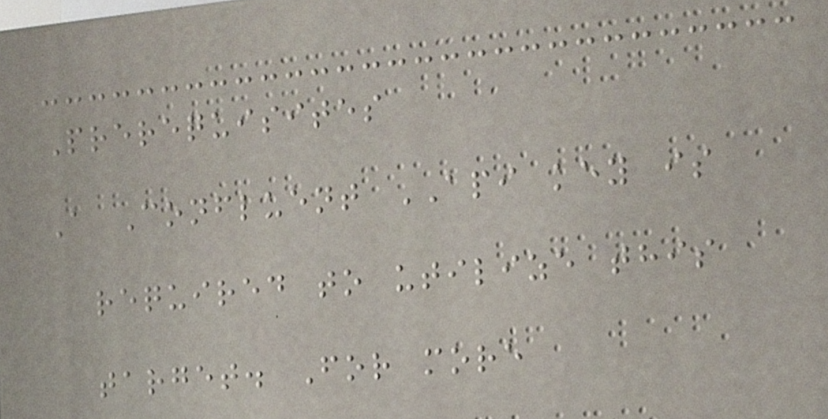Prerequisites
A Confluent API key is
required to utilize this
target. For more
